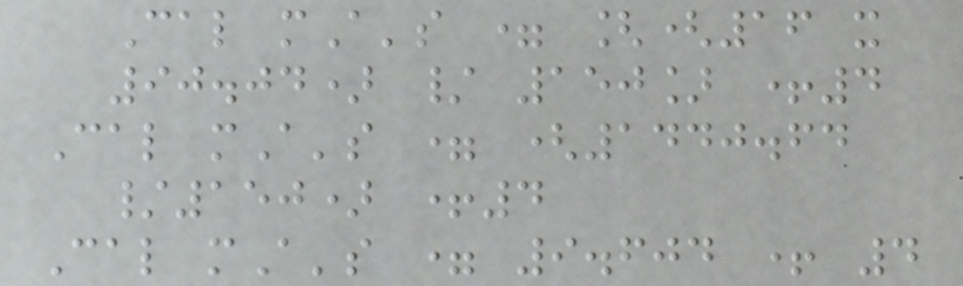Cal mA's = [(16 x
90.04) / 150] +4
Cal mA's = (1440.64
/150) +4
Cal mA's = 9.604 + 4
